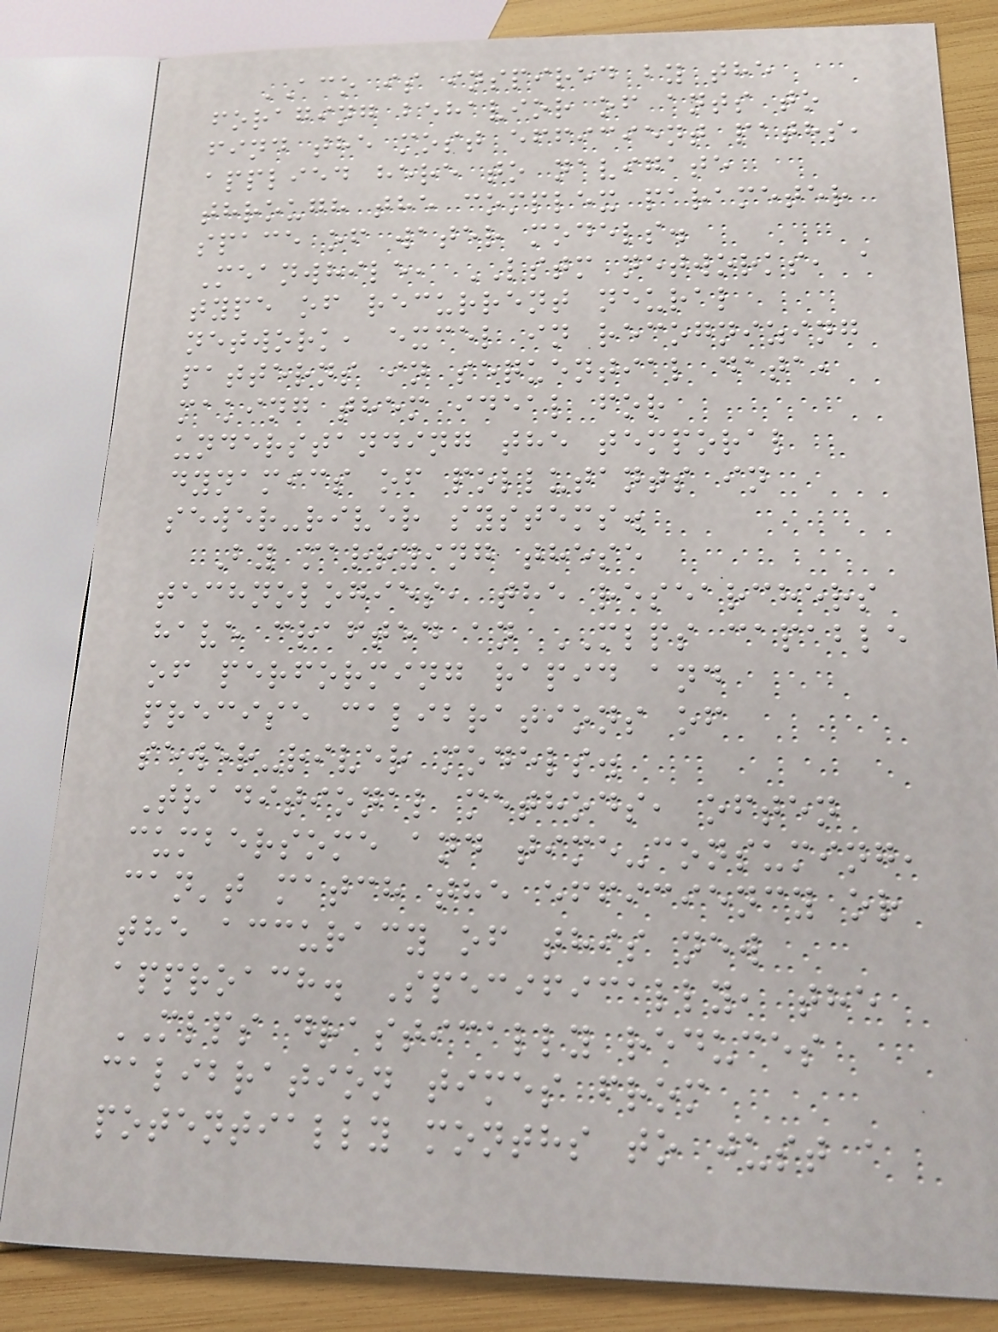ACO is inspired by the
foraging behavior of ants to
find the most efficient paths,
applied here to navigate
through the complex parameter
space of water models.
Meanwhile, LSTM networks, a
type of recurrent neural
network, excel in recognizing
patterns in sequential data,
making them ideal for
understanding the temporal
dynamics of pollutants in
sewer-river systems.
By marrying these
technologies, the researchers
have crafted an MLPS capable
of performing rapid and
precise calibrations of
sewer-river models.
Traditional methods, often
cumbersome and time-consuming,
can't match the efficiency or
the accuracy of this new
approach. Specifically, the
MLPS drastically reduces
calibration times from
potentially months to just a
